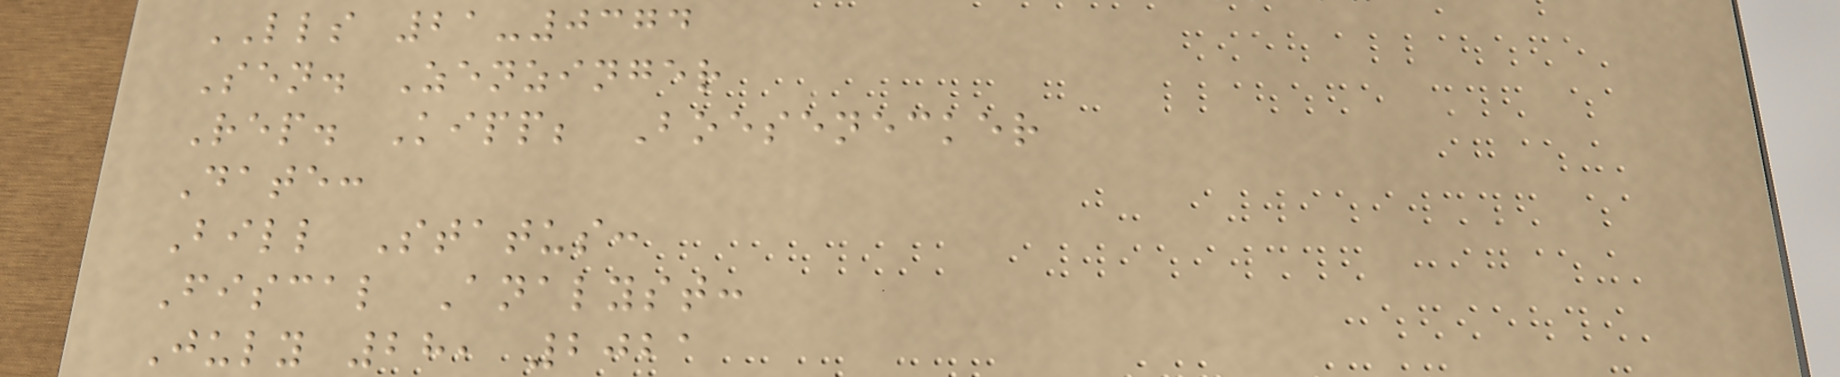LLS 21-0374
Sen. Zenzinger
Rep. Kipp; Boesenecker
Date:
Bill Status:
Fiscal Analyst:
July 28, 2021
